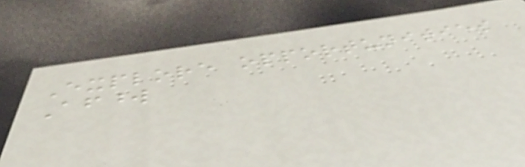Explore opportunities
Afterword
